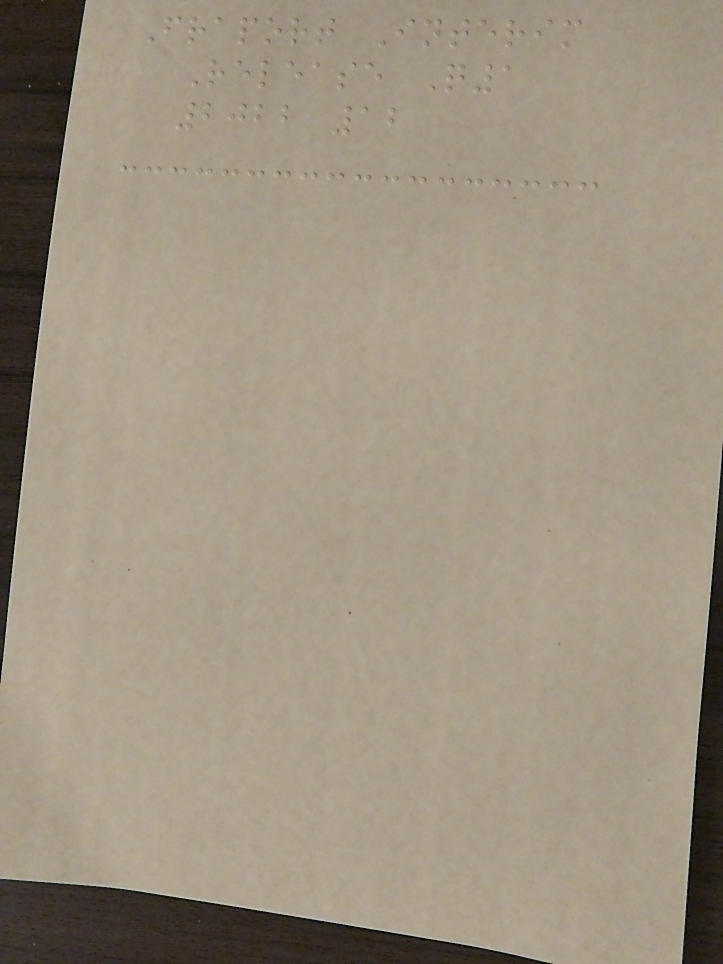Fraport Interim
Release Q1
2022 12
